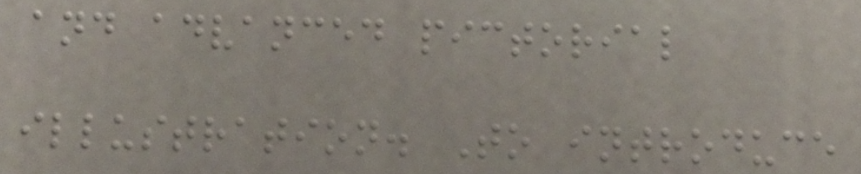and advanced pictorial
illustration. To introduce
